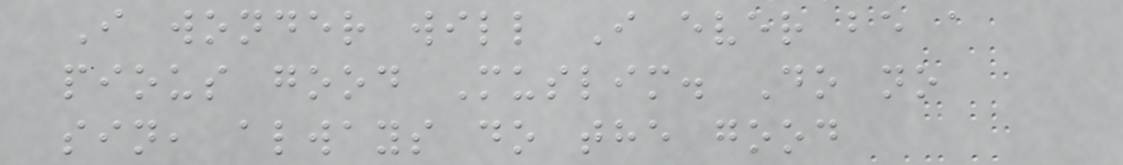I wonder will I ever be a
pious good Muslim. Do no
sin, always do the good
